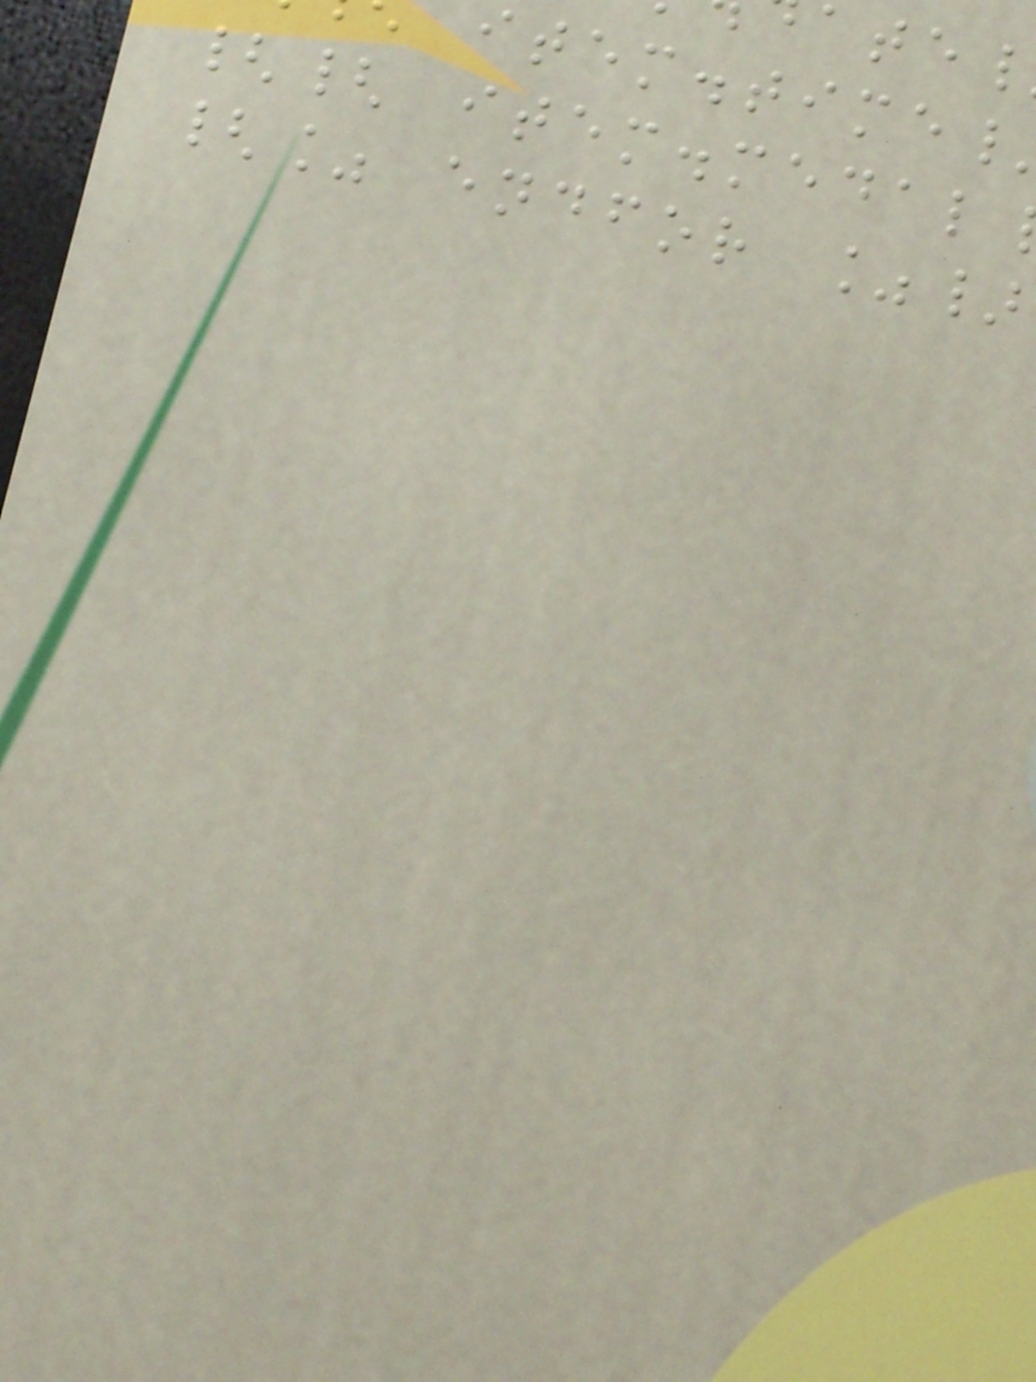item.time
{{ item.medal
{% endfor %}
